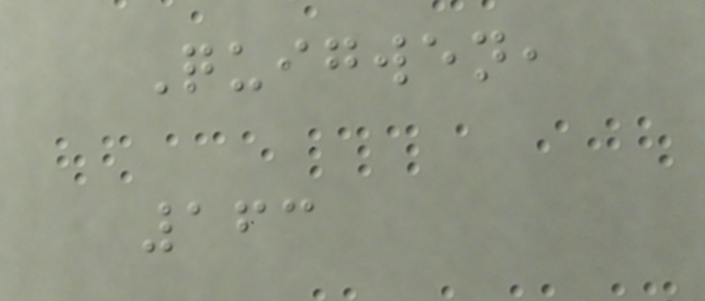Quigwen,
163
